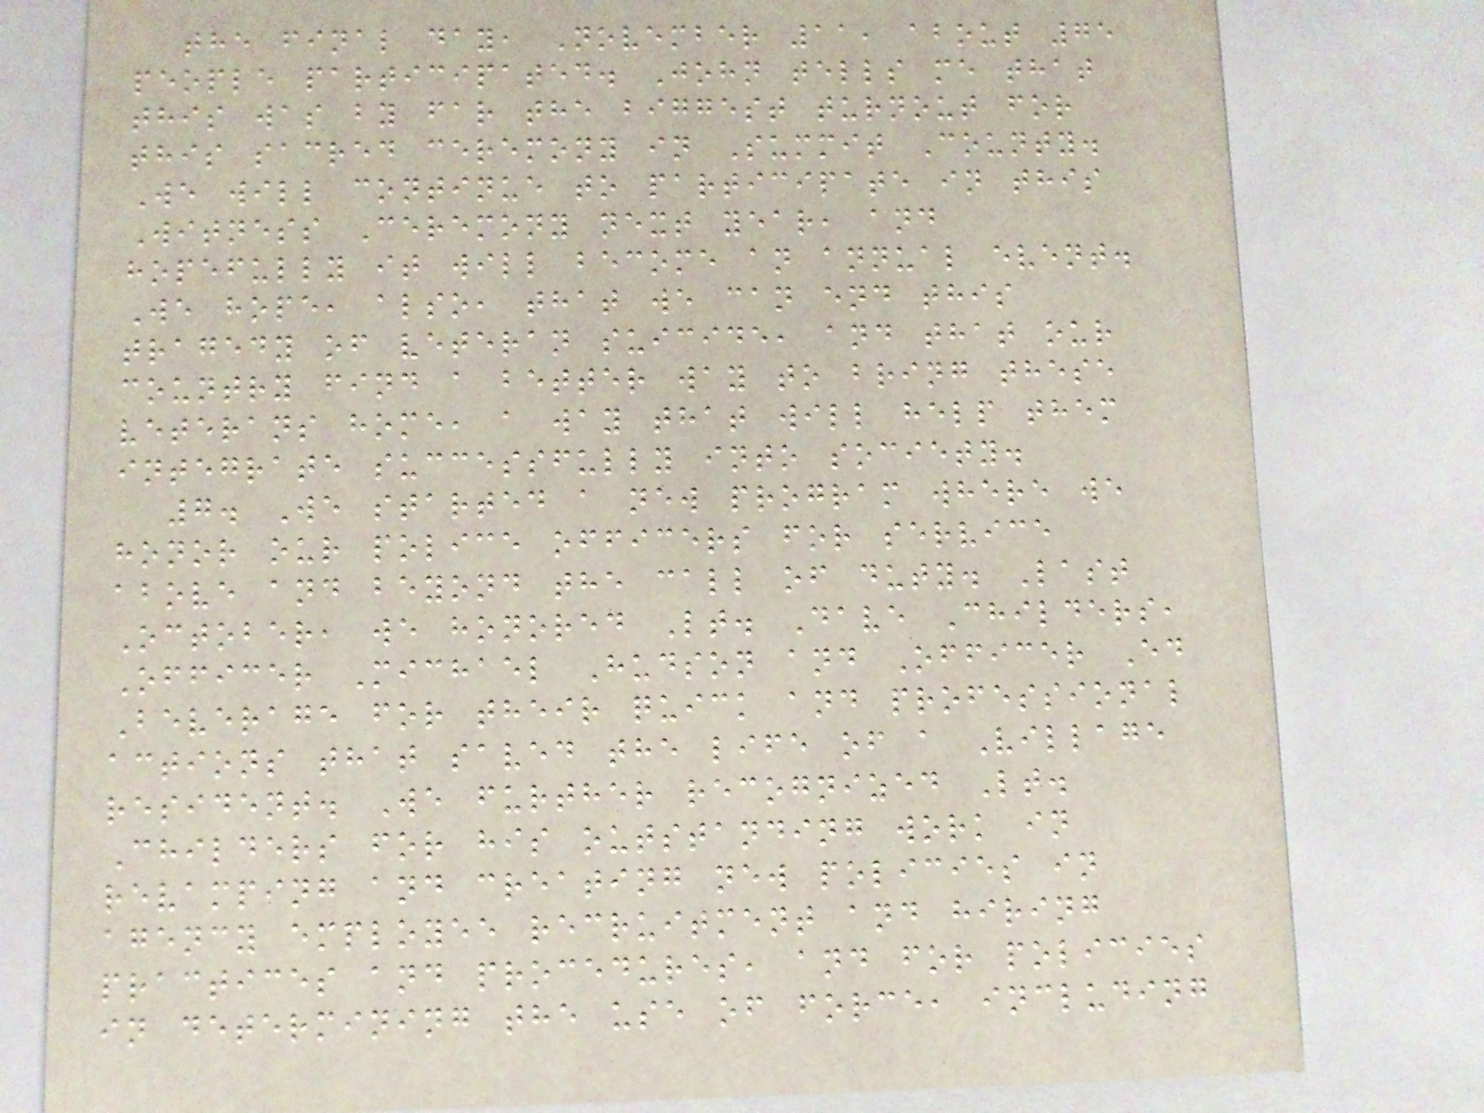the final day, November 11, about 75
people participated. John tells me that
this was by far the biggest turnout for
this sacred ceremony in Summit County.
We will continue to participate in this
Witness Ceremony next year, and
hopefully it will become an annual event.
We hope, also, that we can end this
tragedy of veteran suicide, and that our
country find a better way to bring these
veterans home, a way that will help them
integrate successfully into society.
7. We started a new program where we
honor our police officers for service
above and beyond the call of duty. Last
October, we honored Lt. Dave Childers,
Officer Michael Hudson and Officer Ed
Beverage for their quick and professional
actions that saved the life of a Village
resident. We further recognized Lt.
Childers for his outstanding work in
revamping and creating new policies in
agency employee recruitment and hiring
practices and procedures, and for policies
in determining the use of force, including
